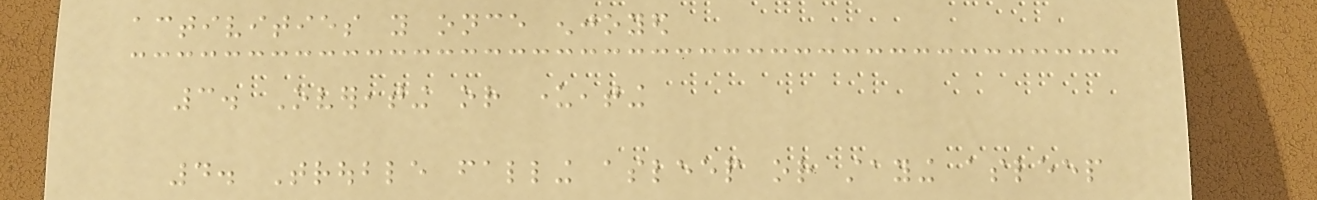activities you once enjoyed
3. Overeating or undereating
4. Trouble falling asleep or staying asleep
